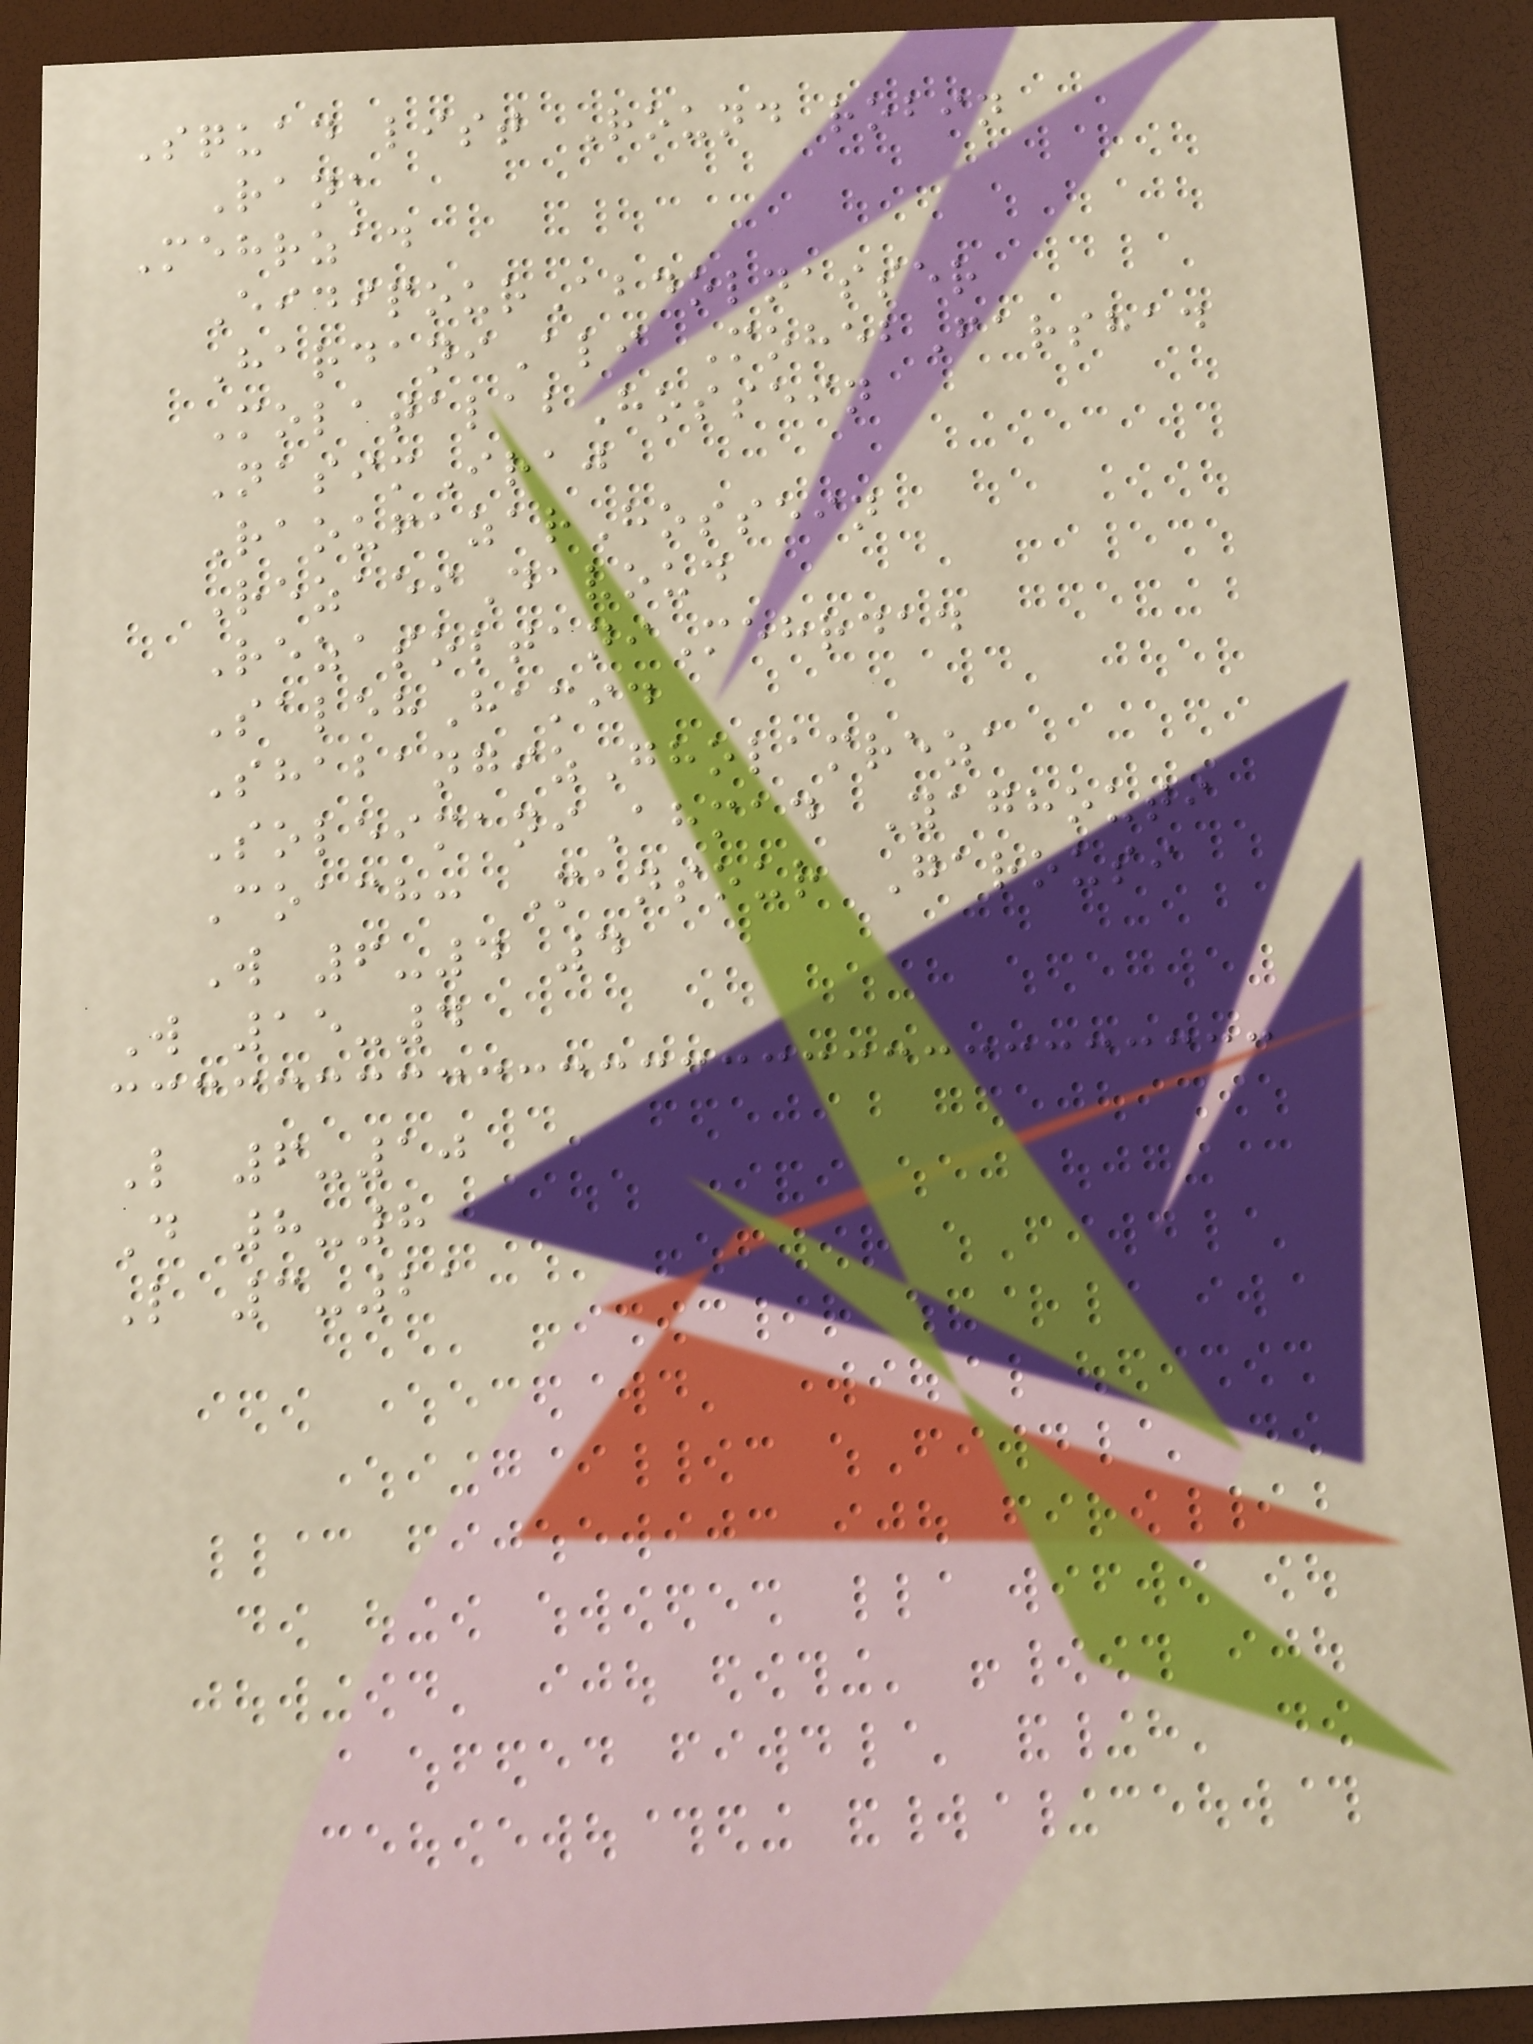Squad list Round robin
Rank
Mehrzad
EidipourAbdolnasser
HardaniAli MohebFarshad
MolatalabHossein
NasimIraj
RaoufazarHossein
RezaeiDavoud
RezasoltaniMehrdad
SalehHamid
ShabangizGholamreza
SoleimaniAhmad Yaghouti
Coach: Mansour Garousi
W 6-4 4
W 15-4
L 6-10
D 8-8
L 3-21
